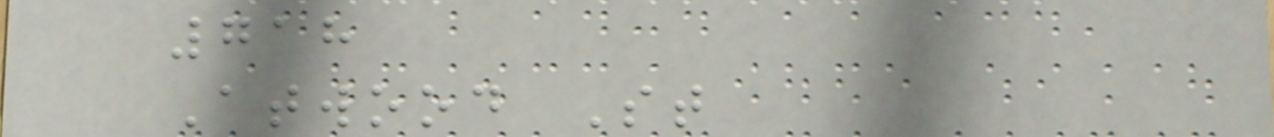718
Atwood St
